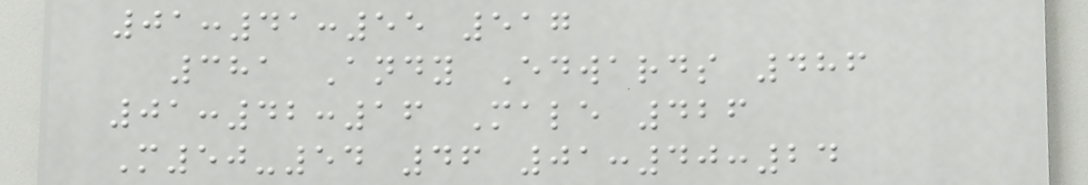01:41:55 517
381 Andy Edwards 486
01:42:16 Male 426
M50-54 46 01:40:24
